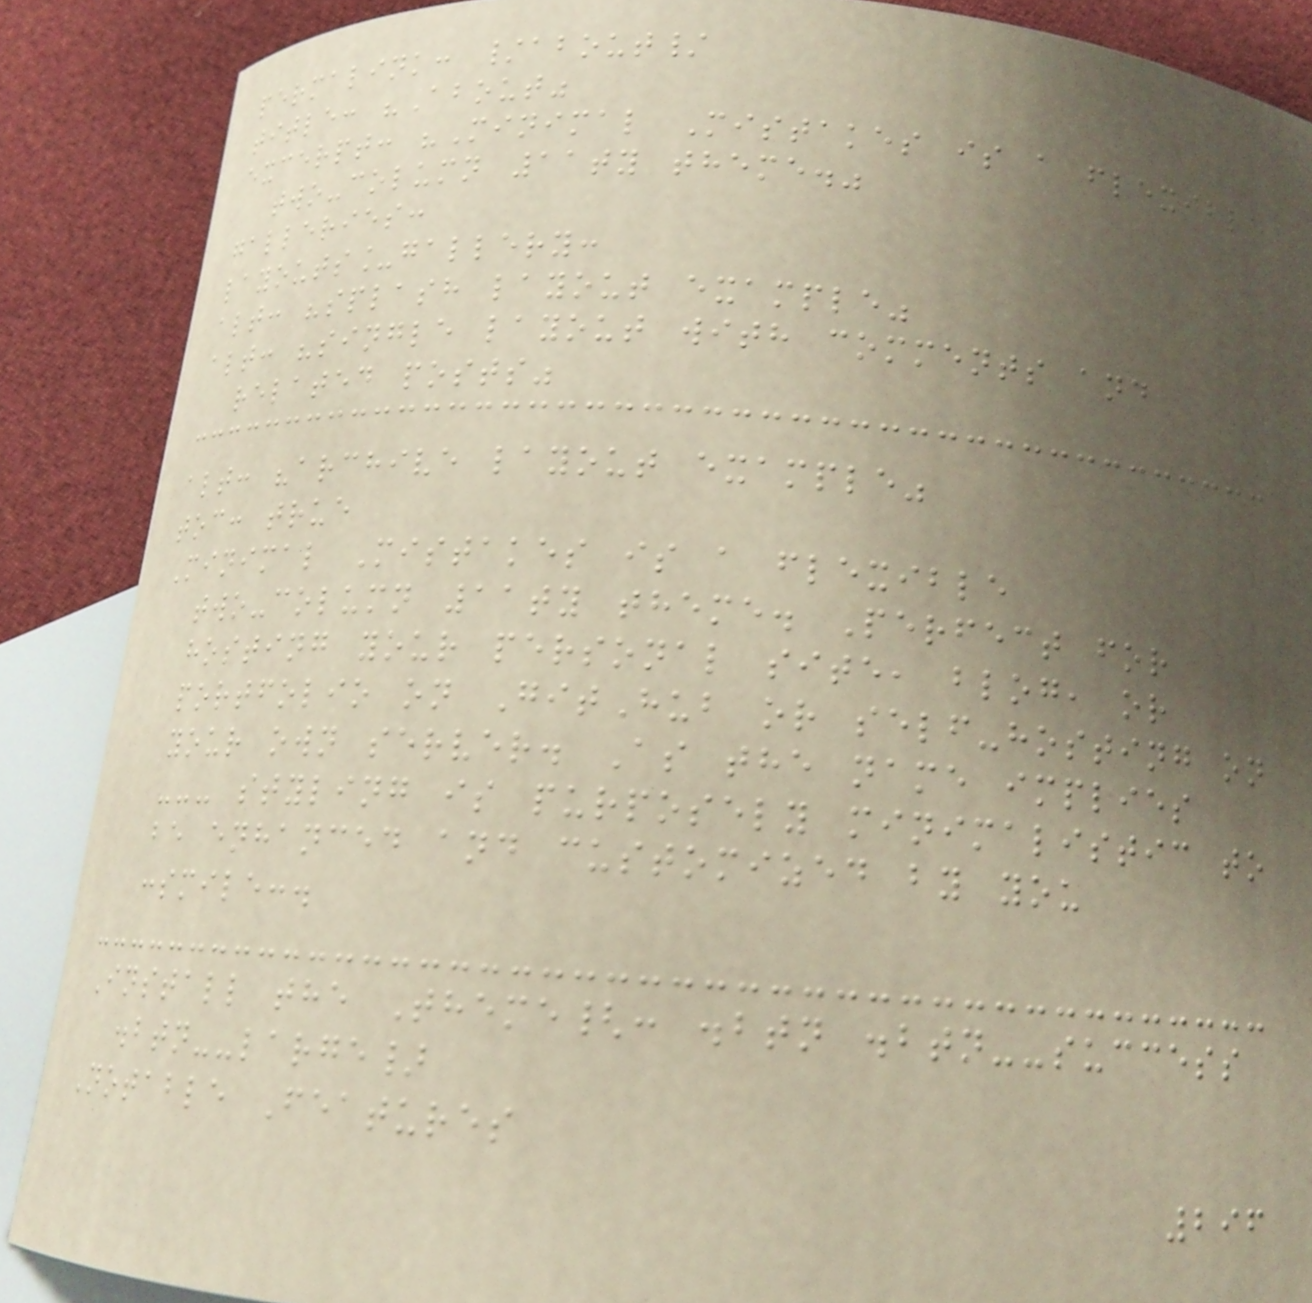permalink: /about/
title: "About"
excerpt: "Minimal Mistakes is a flexible
two-column 11ty theme."
galleries:
layouts_gallery:
alt: "splash layout example"
alt: "single layout with comments and
related posts"
alt: "archive layout example"
toc: true
Minimal Mistakes is a flexible
two-column 11ty theme. Perfect for
hosting your personal site, blog, or
portfolio on GitHub or self-hosting on
your own server. As the name implies
--- styling is purposely minimalistic to
be enhanced and customized by you
:smile:.
Install the Theme{: .btn .btn--success
.btn--large}
Notable Features
296
